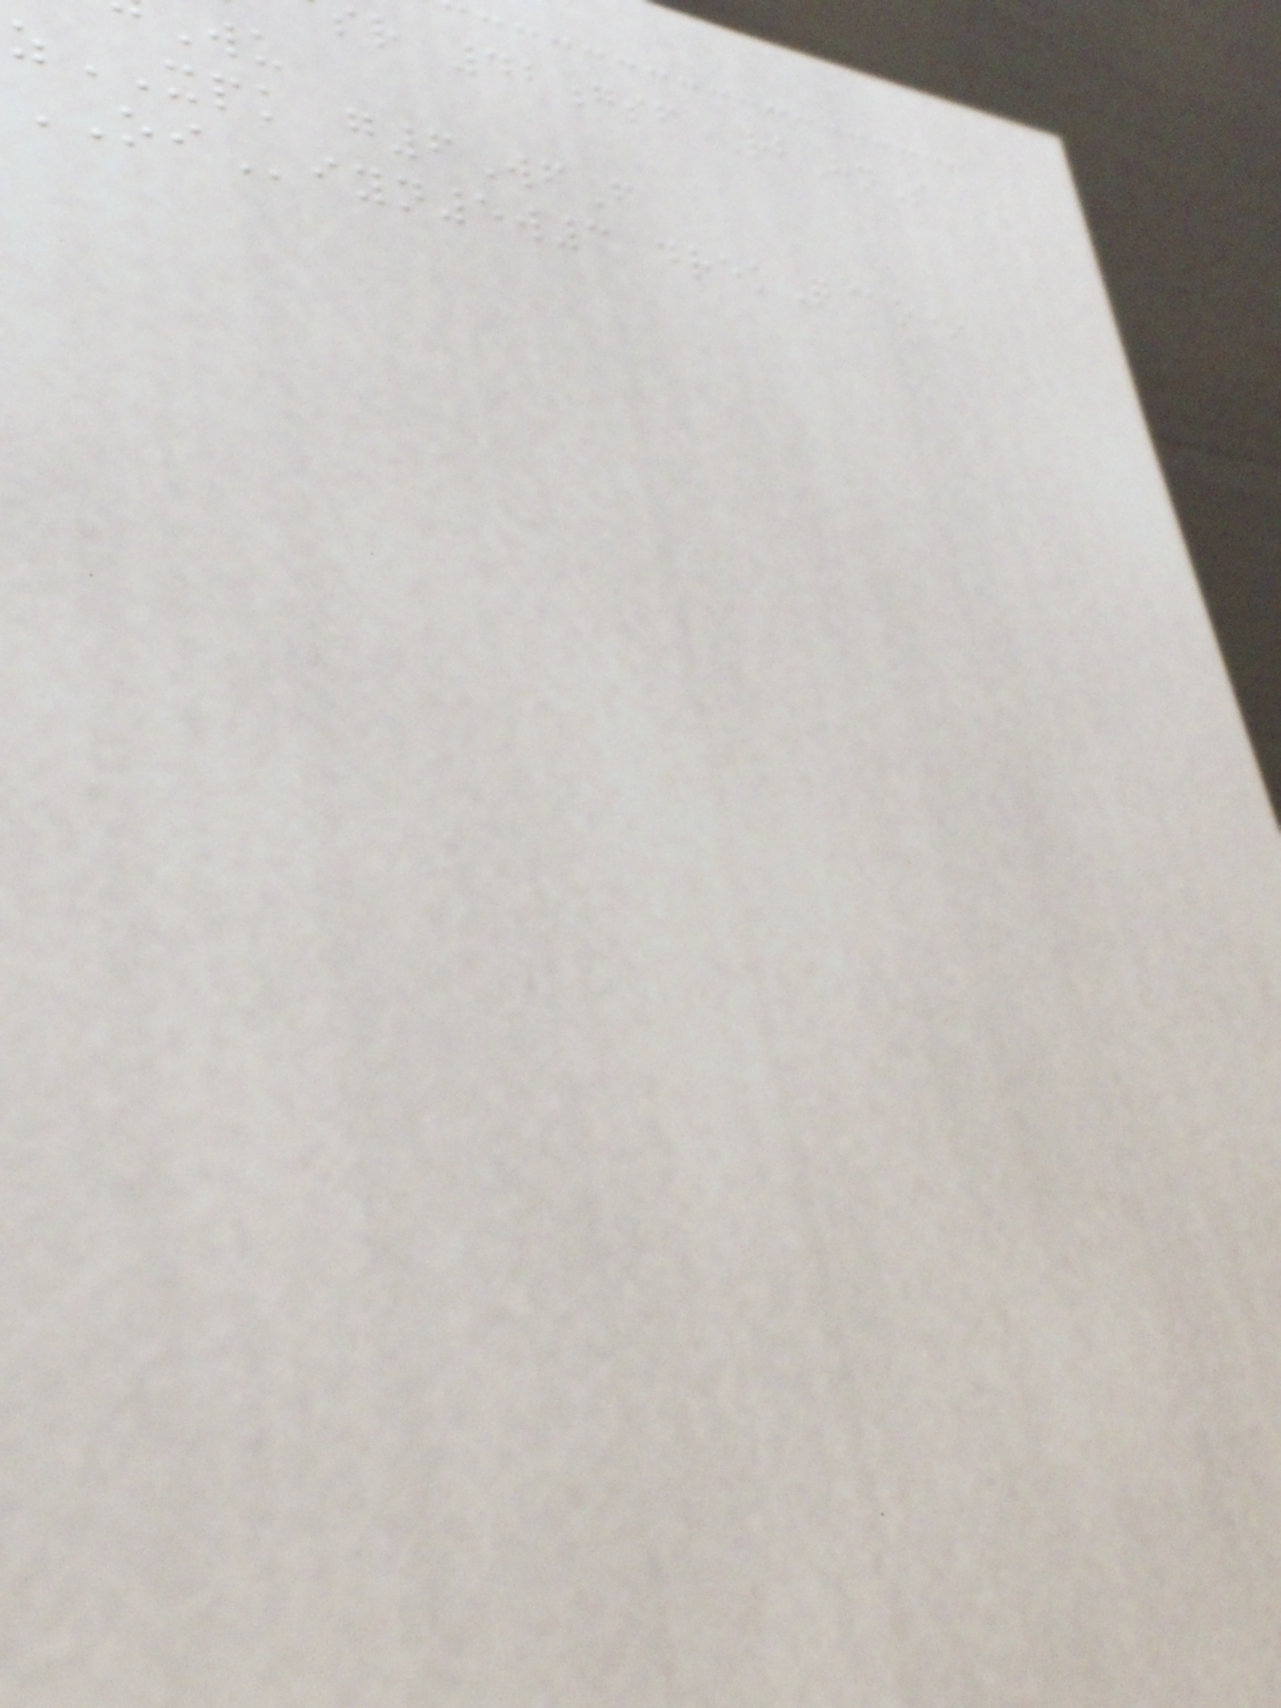r 42gsf RbHnS
zXPK g6WfF
OIiyn5w3 drekQ@o*
